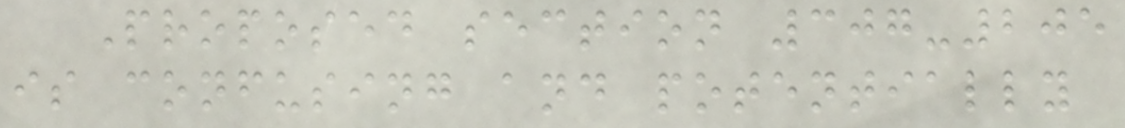Proposed section 307-205
is confusing and potentially
